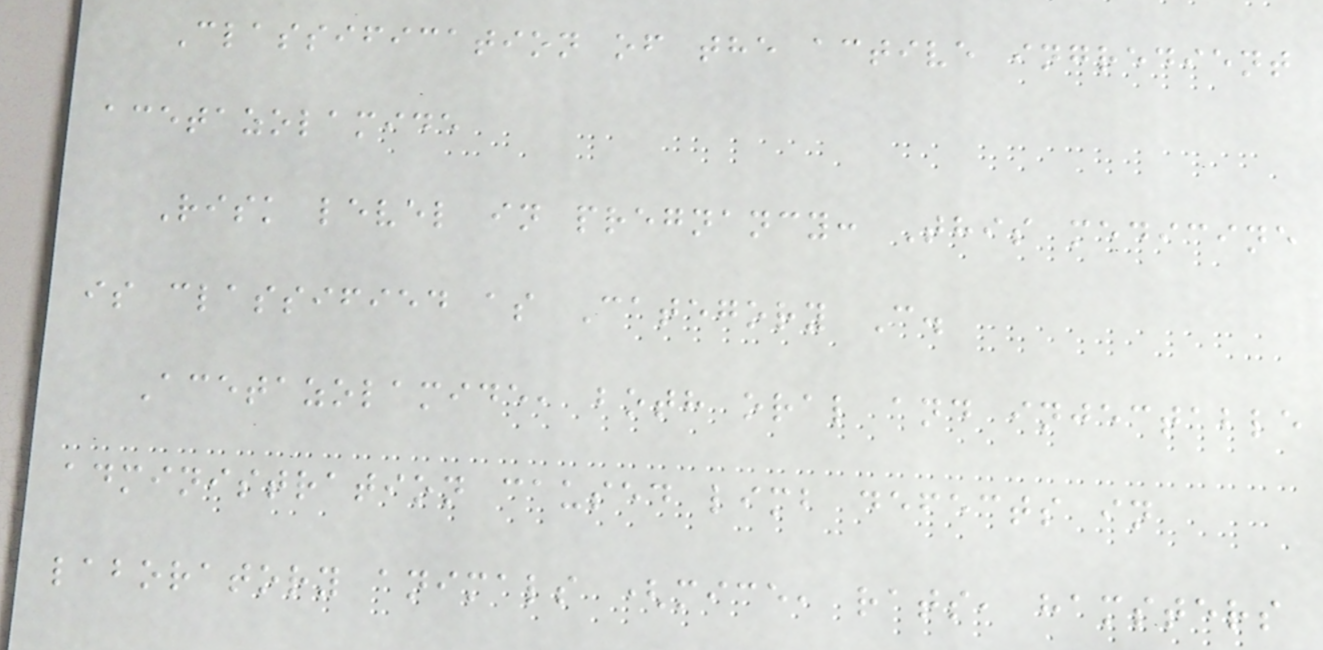Classification of the active ingredient
acetazolamide
Risk level in pregnancy: This medicine
is classified as Category C.
Acetazolamide, both oral and injectable
administration caused limb defects in
laboratory animals (mice, rats, hamsters
